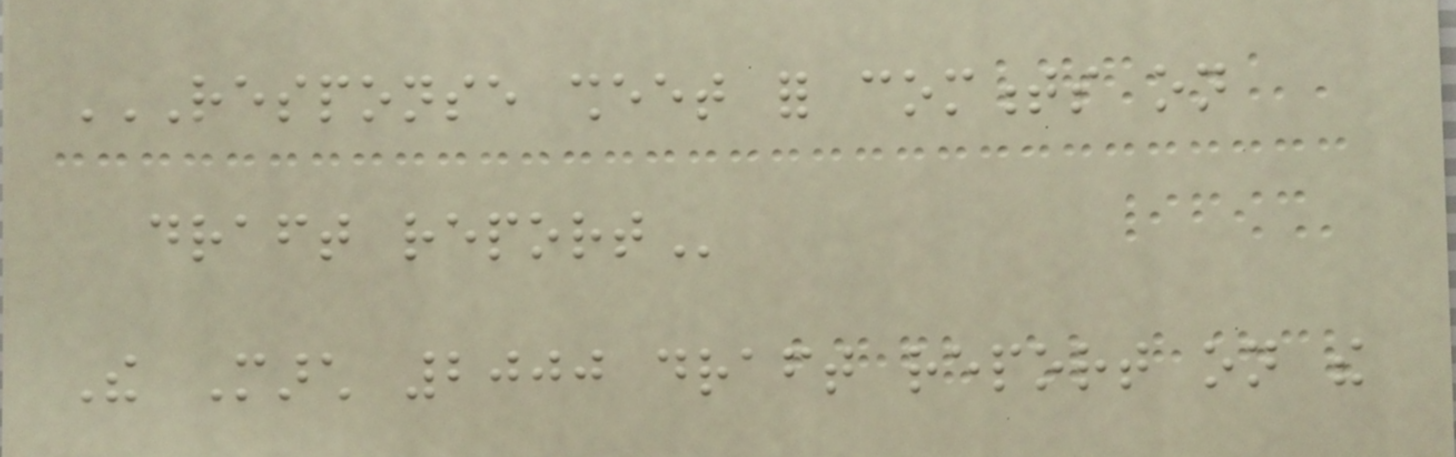RESPONSE SHEET FOR COMMENTS ON
DRAFT REPORT
The March 2000 draft report on the
